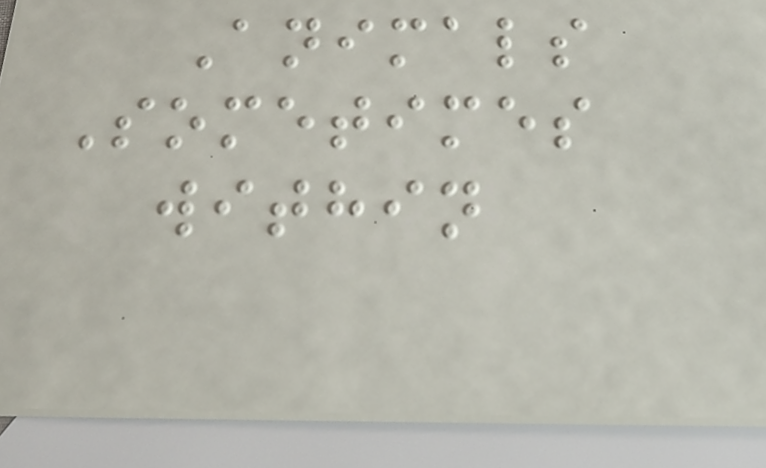Animals
Sometimes
within
